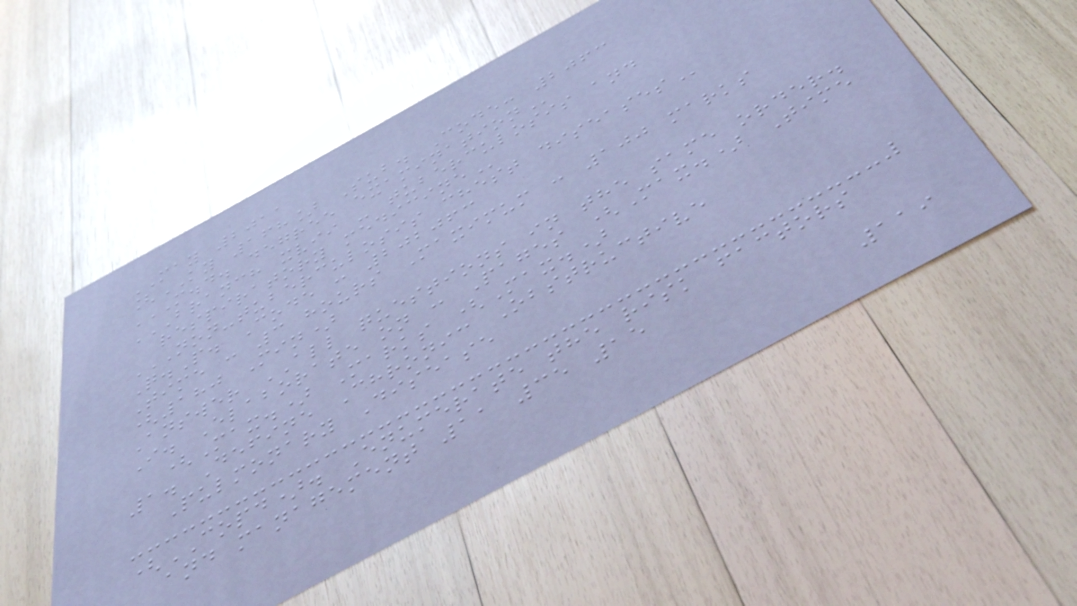MAY 2011
[KY 168] Sub. Code: 2063
M.D. DEGREE EXAMINATION
BRANCH XVII - TUBERCULOSIS AND
RESPIRATORY MEDICINE
NON-TUBERCULOSIS CHEST DISEASES
Q.P. Code : 202063
Time : 3 hours Maximum : 100 marks
(180 Min)
Answer ALL questions in the same order.
I. Elaborate on : Pages (Max.) Time
(Max.) Marks (Max.)
1. Define Chronic Obstructive
Pulmonary Disease
(COPD). Enumerate the risk factors
and management 11 35 15
119
